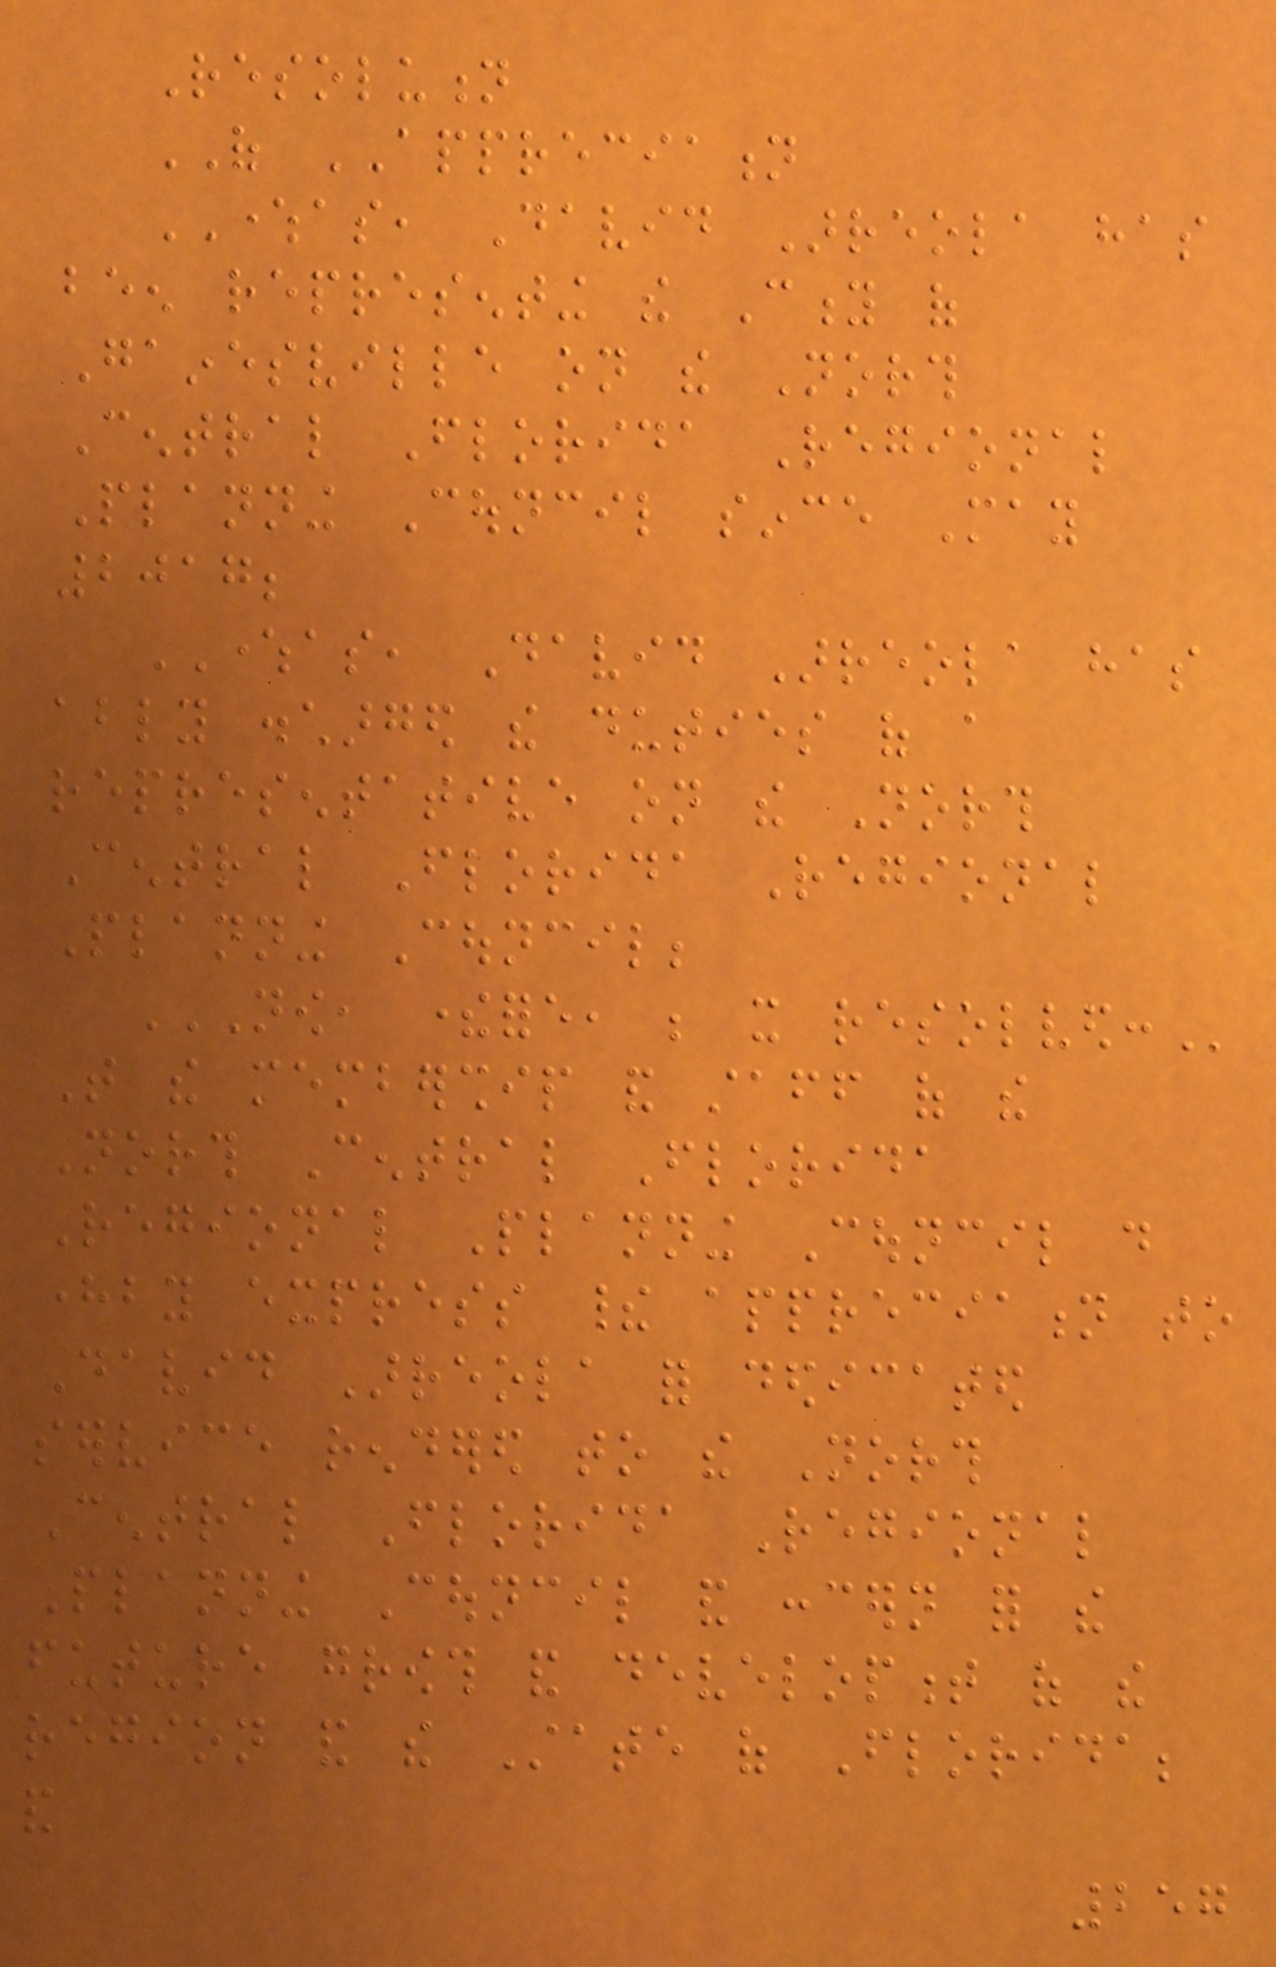Resolution
OF APPRECIATION
WHEREAS, David Arreola has
been representing the City of
Gainesville on the North
Central Florida Regional
Planning Council since May
2017;
WHEREAS, David Arreola has
ably discharged the duties of a
representative on the North
Central Florida Regional
Planning Council;
NOW, THEREFORE, BE IT RESOLVED:
That the membership and staff of the
North Central Florida
Regional Planning Council do
hereby express their appreciation to
David Arreola for dedicated
service rendered to the North
Central Florida Regional
Planning Council and concern for the
future growth and development of the
region and the State of Florida;
and
257
